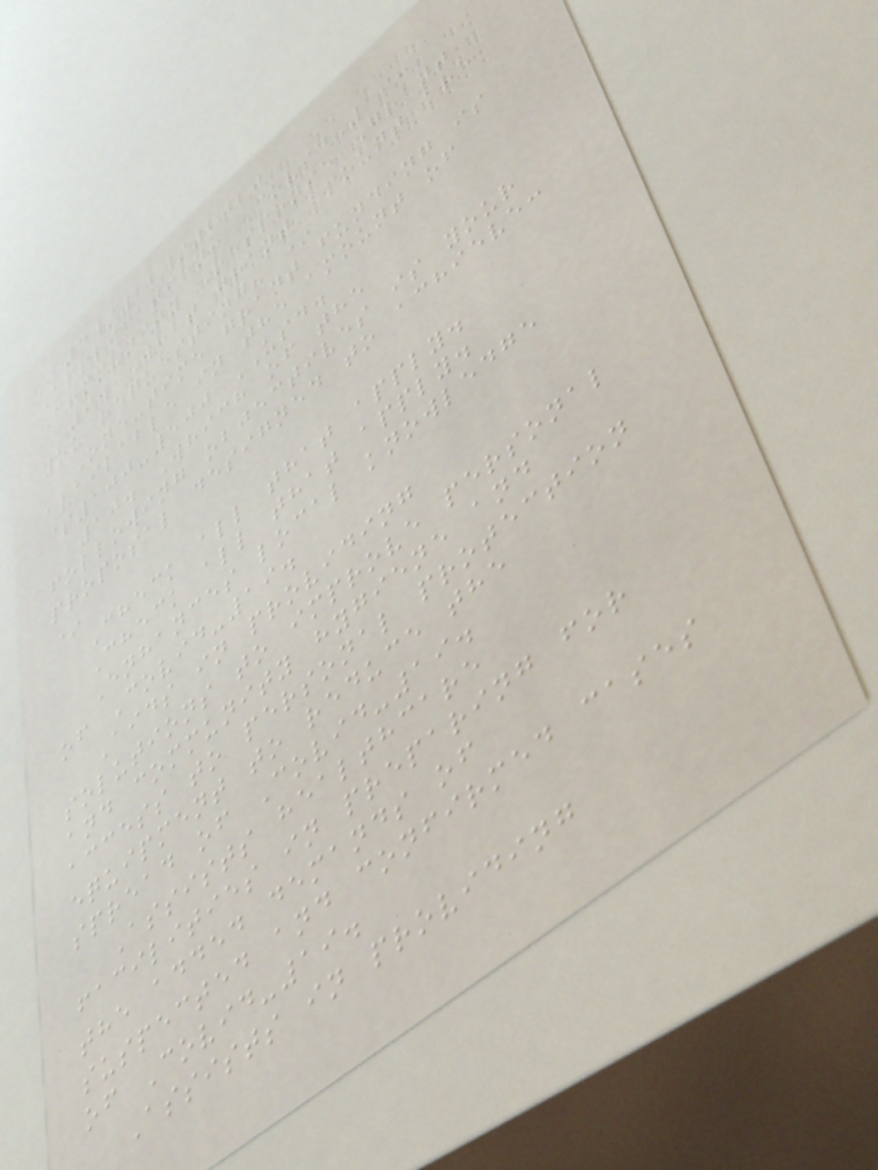4/12/2020
Application: Covid-19:
Community Response Grant
9. What grant amount are
you requesting? *
One-time grant funding is
available in the amount of
$100-500 USD.
10. Which of the
following objectives is your
proposal designed to achieve:
*
Check all that apply.
Check all that apply.
Enhances local knowledge
of Covid-19.
Aids in providing
solutions to improve personal
and community hygiene and
access to personal protection
equipment to reduce the
spread of Covid-19.
Assists healthcare
facilities in preparing for
the added demands of
suspected and confirmed cases
of Covid-19.
Assists in providing
